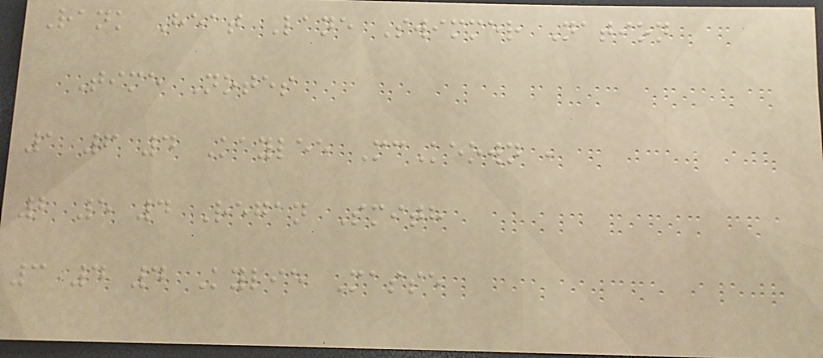Rank Heat Lane Swimmer Nation
Time Notes
1 6 4 Kaylee McKeown ,
2 5 4 Regan Smith
3 4 4 Kylie Masse
